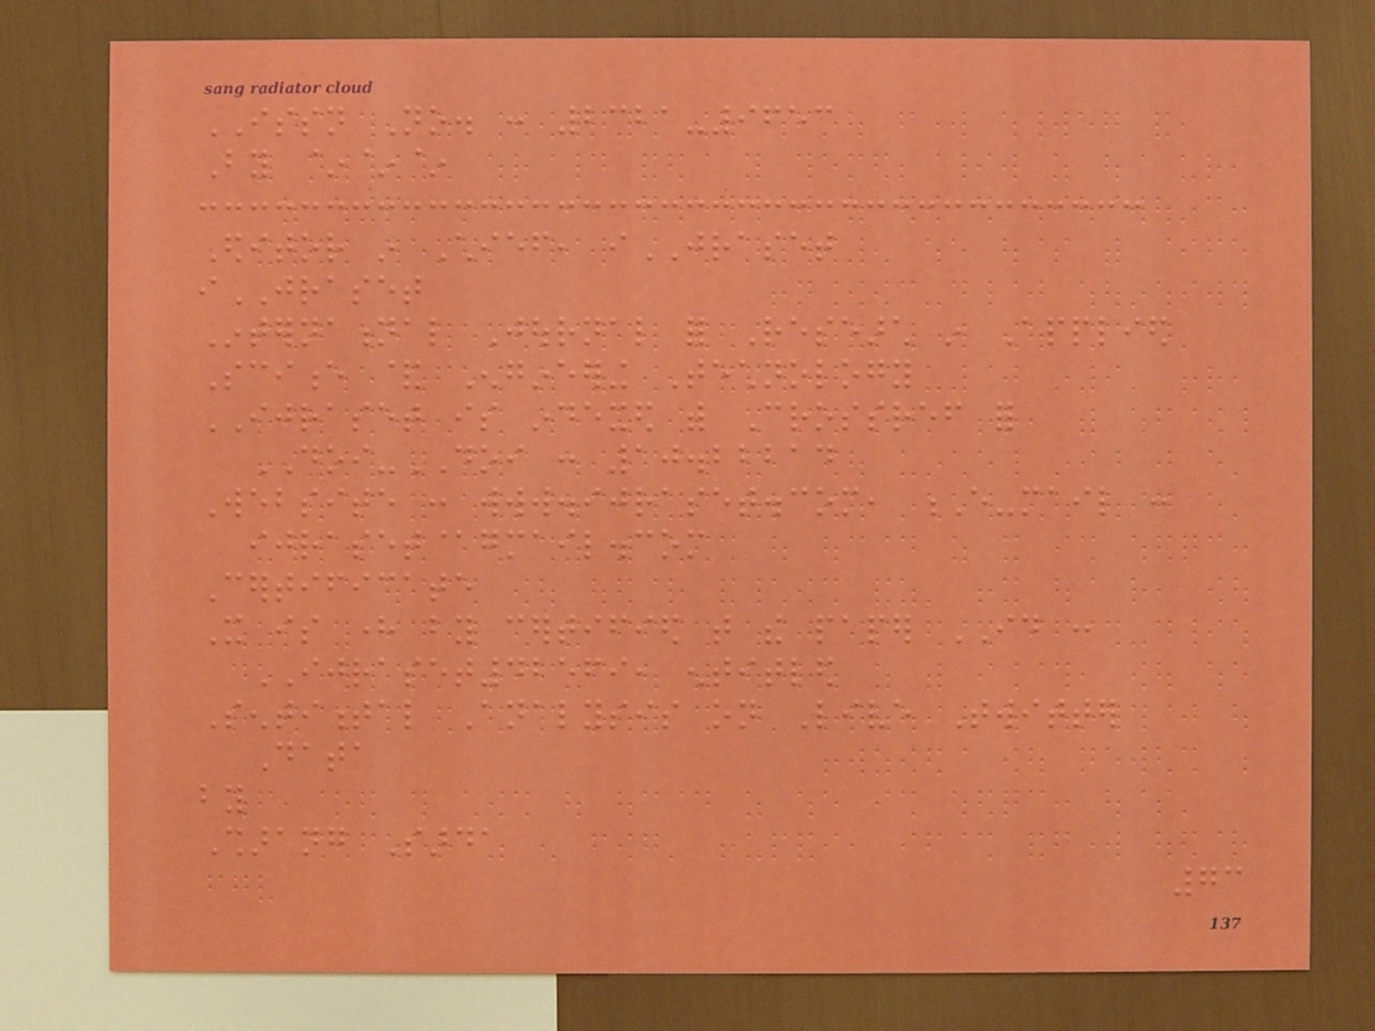ISSN No. : 2321-9653
By ~~~
Editor in Chief, iJRASET
iJRASET
International Journal for Research in Applied
Science & Engineering Technology
IJRASET is indexed with Crossref for
DOI-DOI : 10.22214
Website : www.ijraset.com, E-mail :
ijraset@gmail.com
Certificate
It is here by certified that the paper ID :
IJRASET42569, entitled
Sentimental Analysis on Live Twitter
Data
by
Sharang Sarda
73
